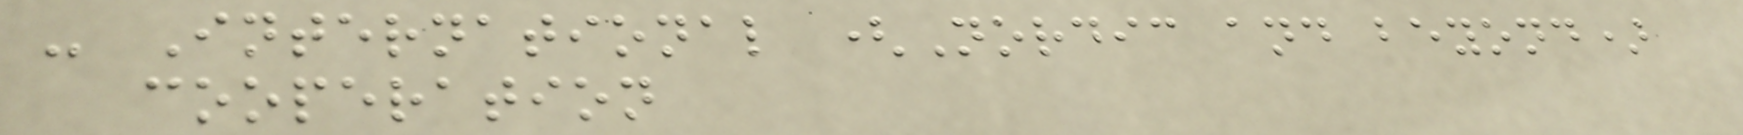- International (Nordic and beyond)
cooperation
